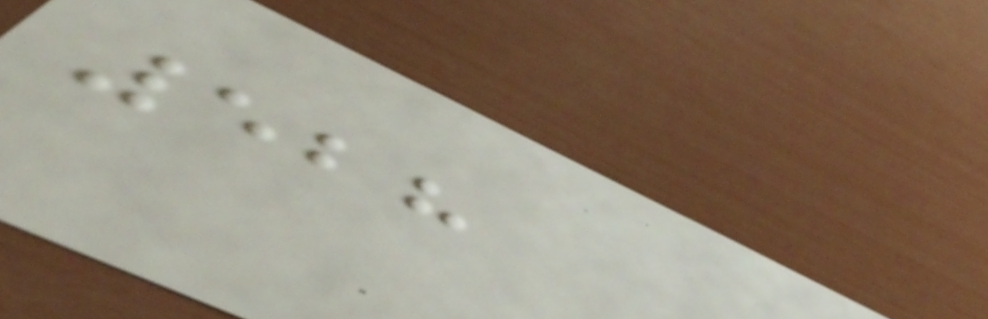528
